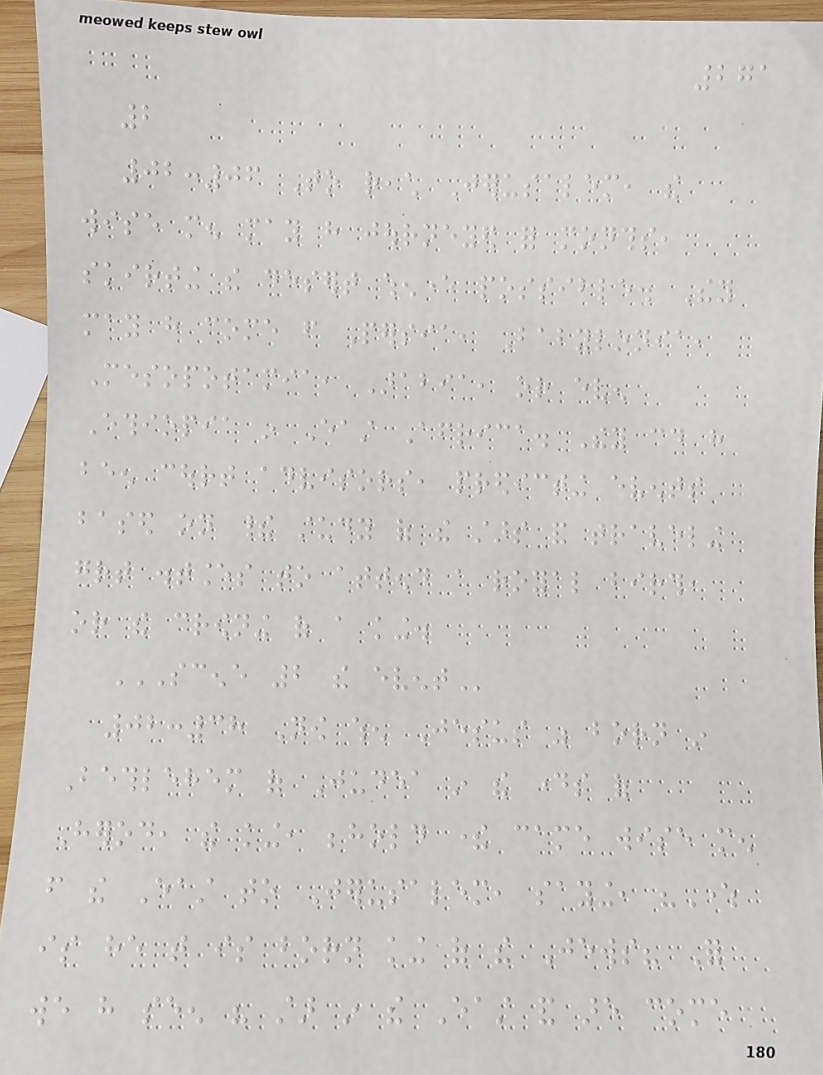271
2
02:06 To reach Jerusalem, the
wise men may have journeyed for months,
skirting the desert whenever possible. They
may have come from Persia, Babylonia,
Mesopotamia, Arabia, or even
Ethiopia in East Africa. They could have
been court advisors, predicting events
based on their study of the stars and traveling
great distances to attend a royal birth,
or the crowning of a king.
SCENE 2 THE EVENT
02:38 Now when Jesus was born in
Bethlehem of Judea in the days of
Herod, the king, behold there came wise men
from the East to Jerusalem, saying, "Where
is he that is born king of the Jews? For
we have seen his star in the East and are come
